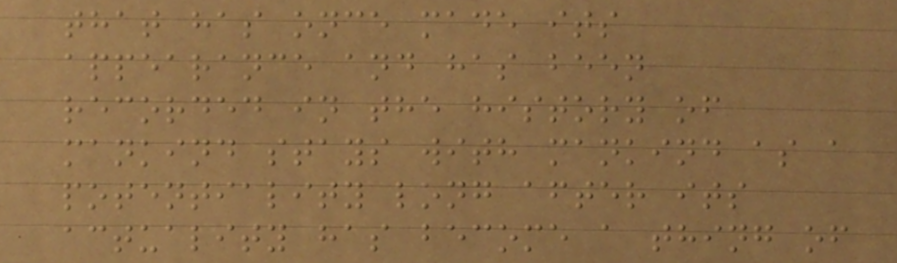that has once made its
appearance and has been
recorded in the history of
mankind stays with mankind as a
potentiality long after its
actuality has become a thing of
